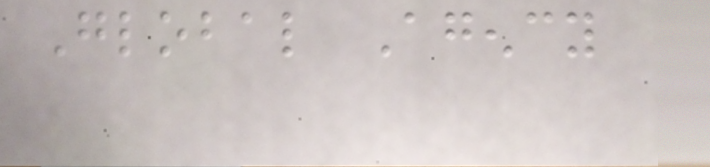Global Agency
